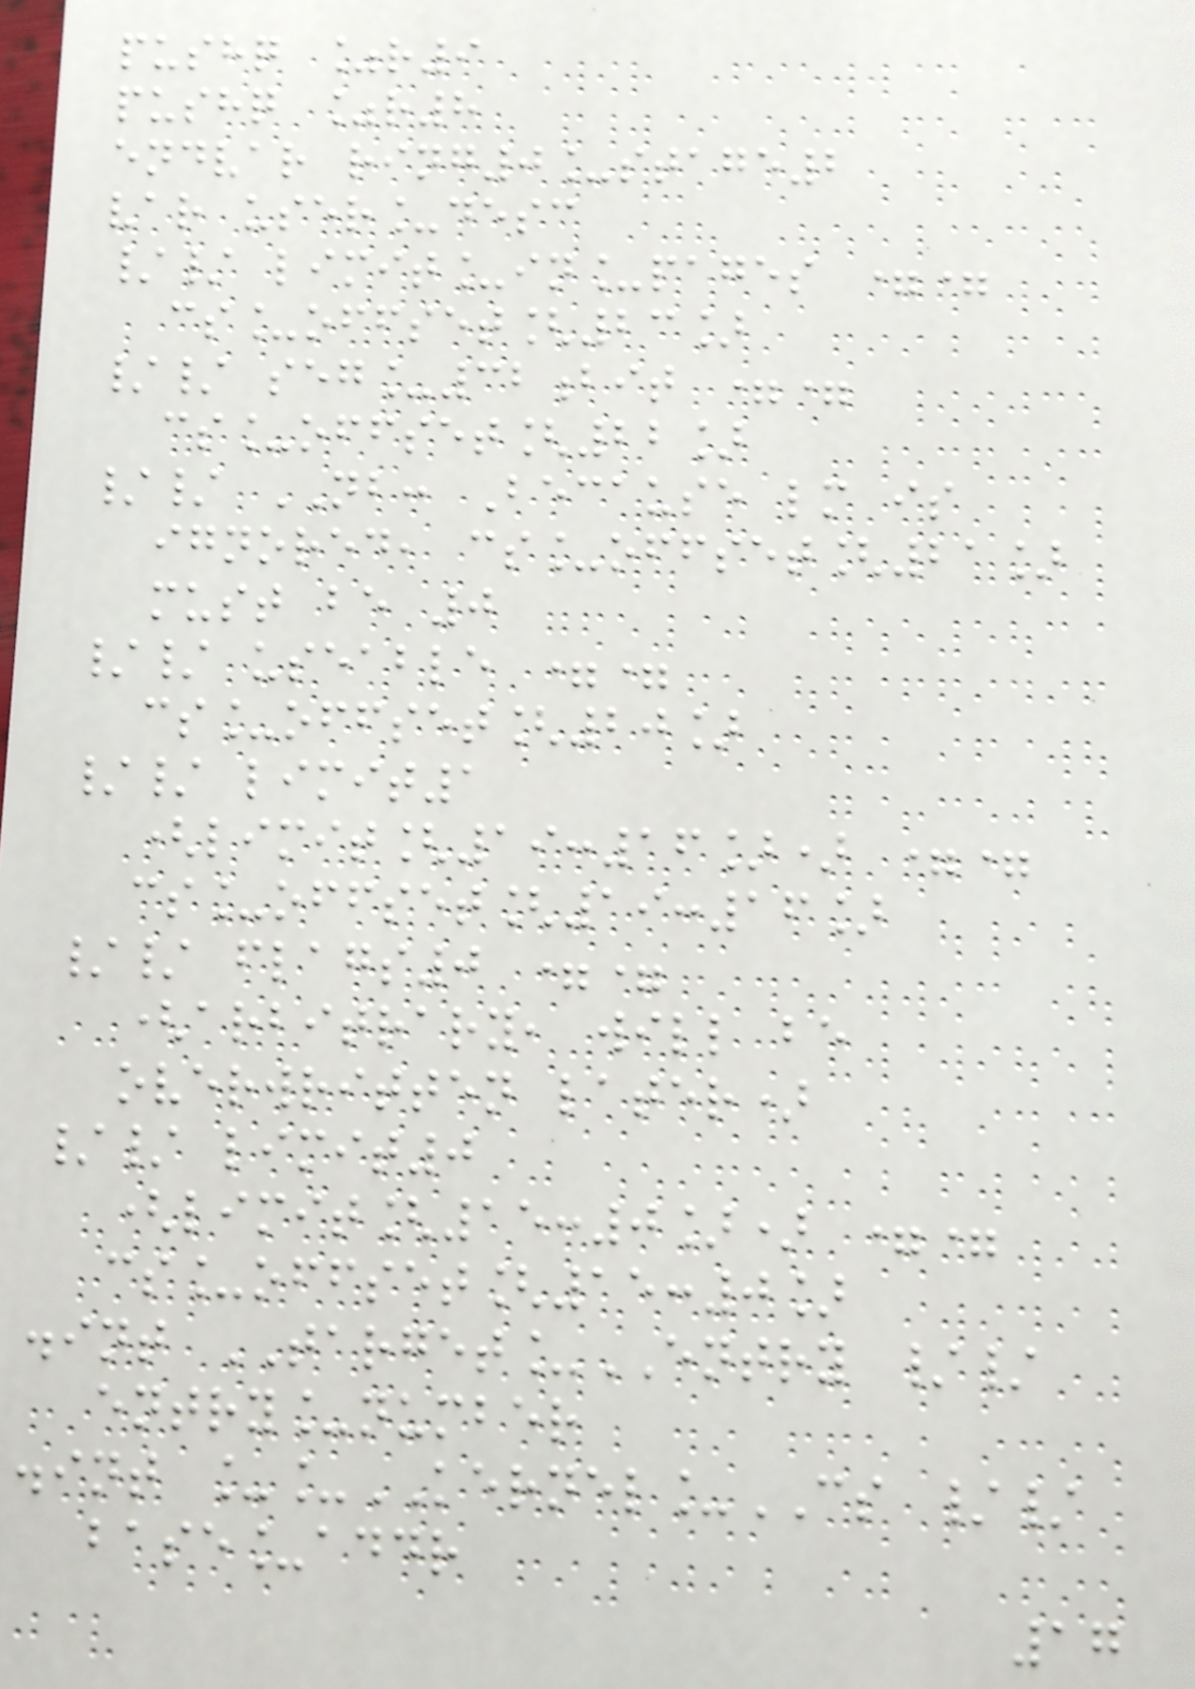pushq %r9
pushq %r8
endvar ring0_stage2
var user_desc
// limit_in_pages ==
cs_offset[23]
// seg_32bit ==
cs_offset[22]
// NB: Because lm is
ignored, cs_offset[21]
must be 0
// useable ==
cs_offset[20]
// limit1
(limit[19:16]) ==
cs_offset[19:16]
// flags0 ==
(arbitrary, will be
overwritten later)
// limit0
(limit[15:0]) ==
cs_offset[15:0]
.int TARGET_ENTRY //
entry_number
.int __KERNEL_CS //
base_addr
17
